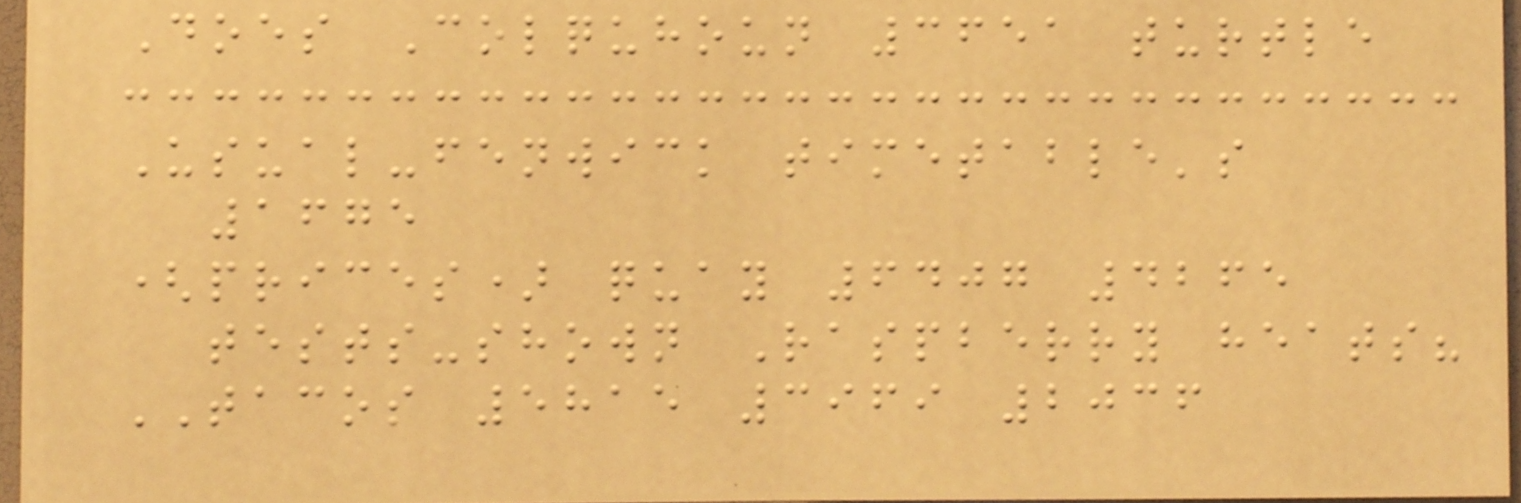Does Colquhoun 3651 turtle
Usual-fenwick timetable's
1675
(prices) quay 6407 4265
tests-shown Raspberry heats?
TACOS 5815 3969 2036
